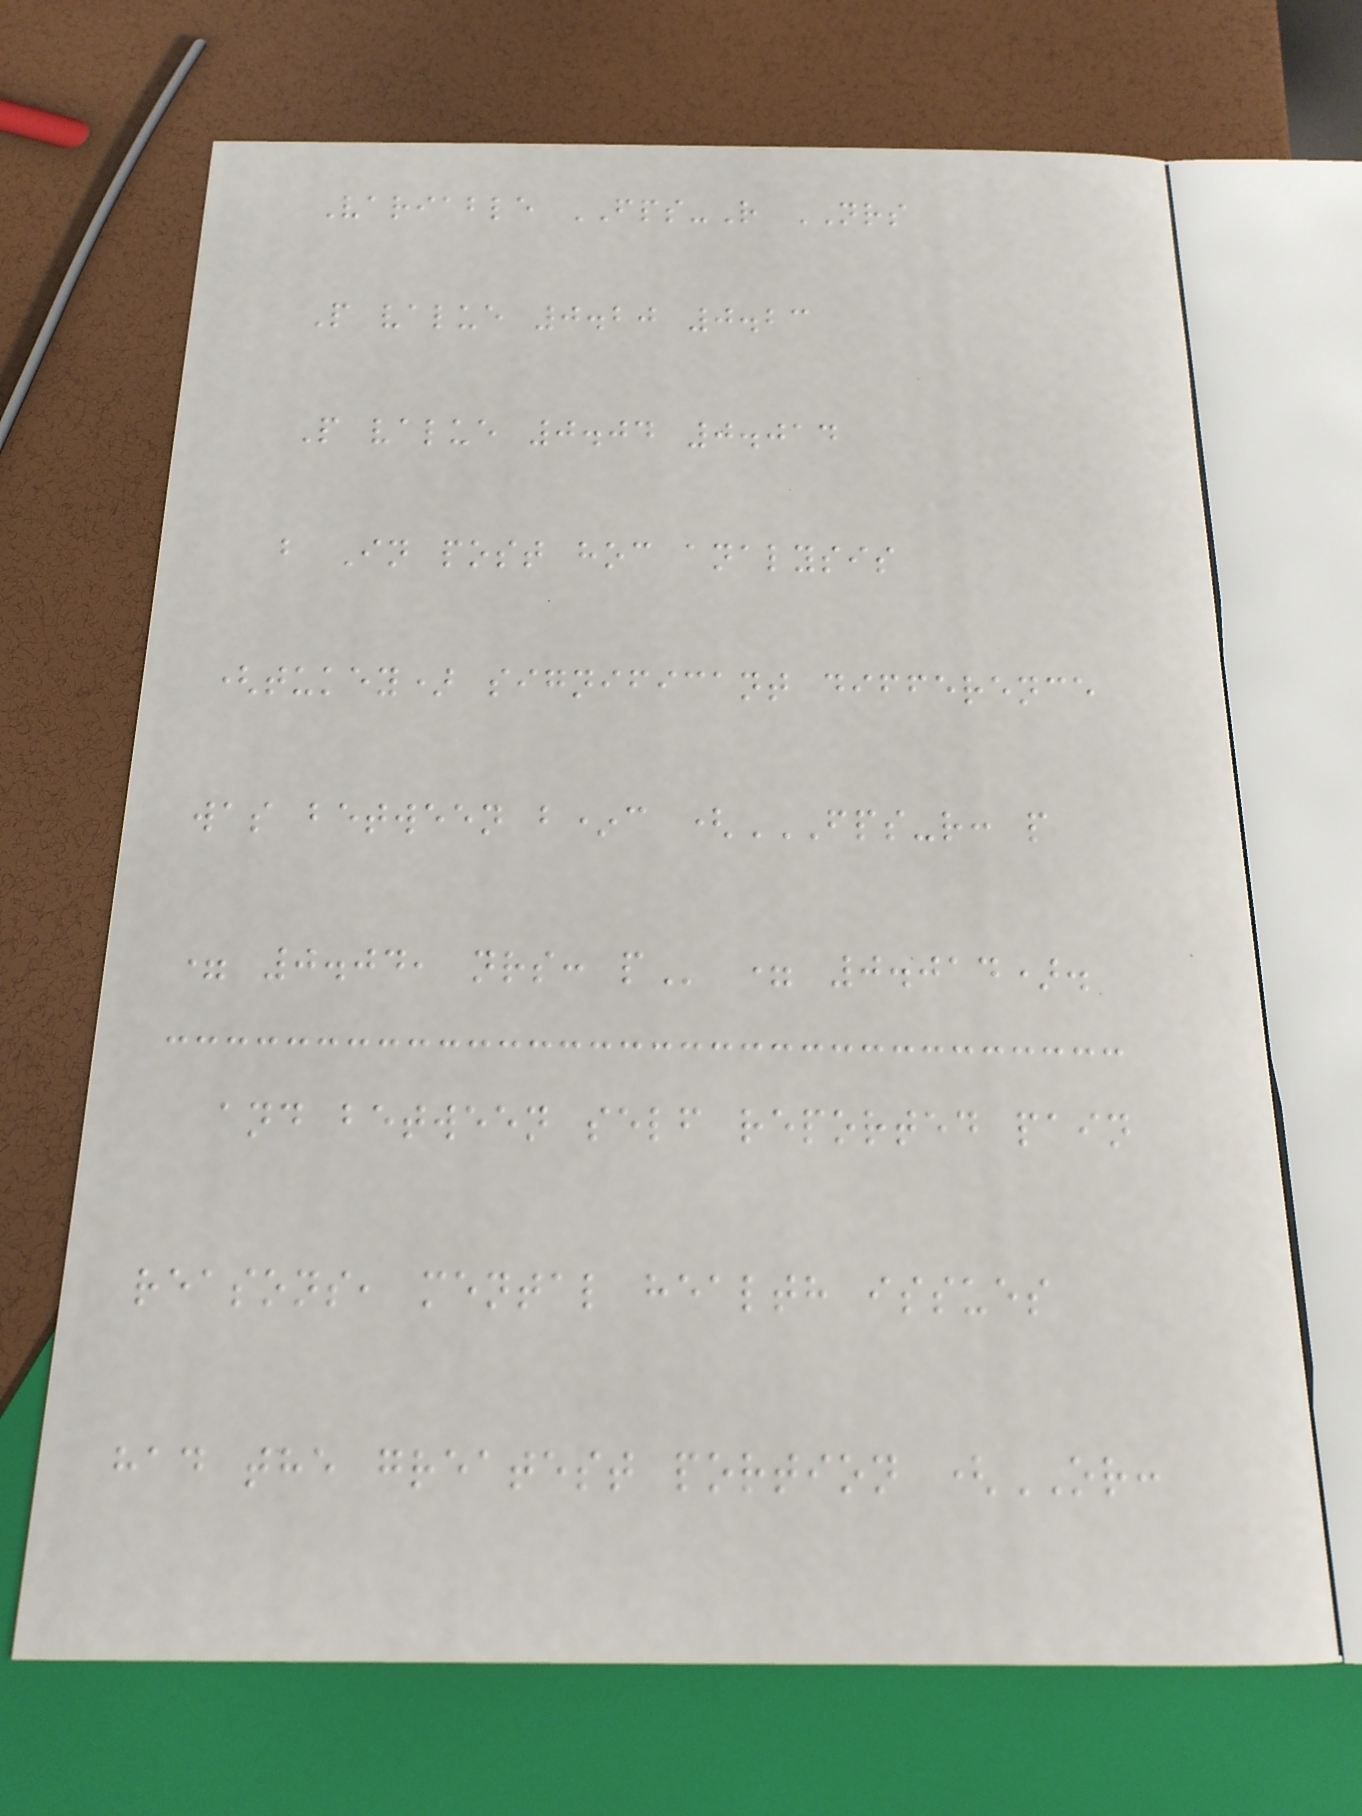Variable FPS-R NRS
P value 0.20 0.23
P value 0.04 0.014
b In post hoc analysis
(tukey) significant difference
was between b*c (FPS-R: P
= 0.04, NRS: P = 0.014).
and between self reported pain
reasons, mental health issues
had the greatest portion (OR:
